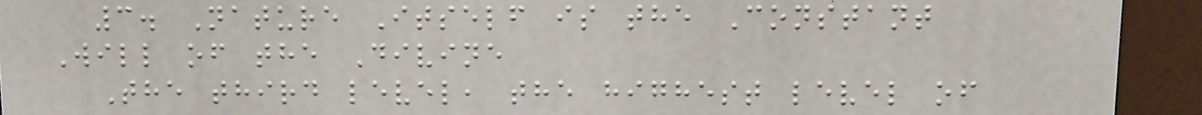3. Nature Itself is the Constant
Will of the Divine
The third level, the highest level of
